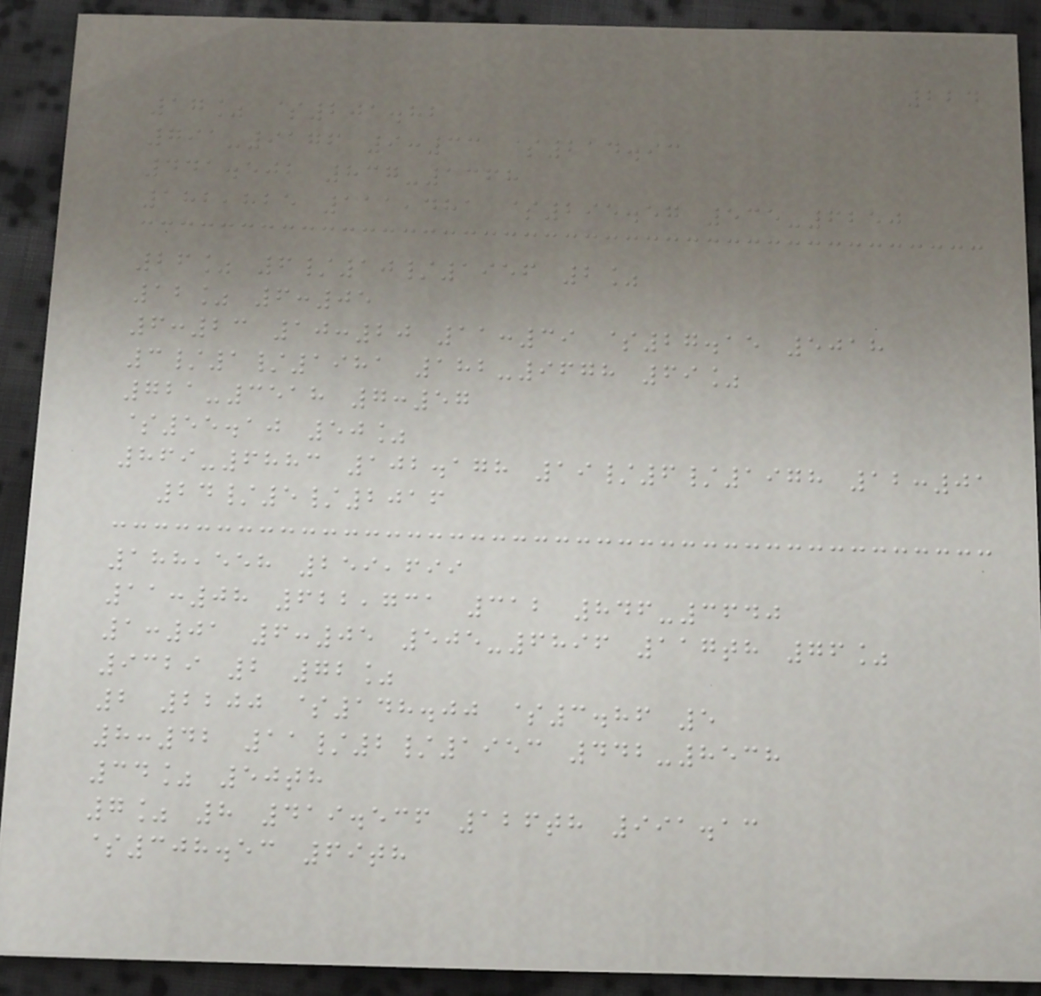224
17% $201.82
791-9176 9:33 $214.93
441.502 837-1368
182,825 111,481 $295.57 535-6250
26% 6/10/1956 2%
12% 6:05
6:23 10:20 11:39 $27.15 5018
3/1/1981 182-9678 69%
721-3518 7:57
$55.10 50%
869-6883 102.178 19/6/1978 12:01
24/5/2016
188,558 259,699
11:08 622,731 312 846-3640
1:01 6:05 505-6896 117th 76%
9329 2 72%
2 2200 $148.00 $3.86 5
8:42 11/2/1953 442-8538
34% 50th
7% 8 419.536 126th 991.13
$308.53 69th
